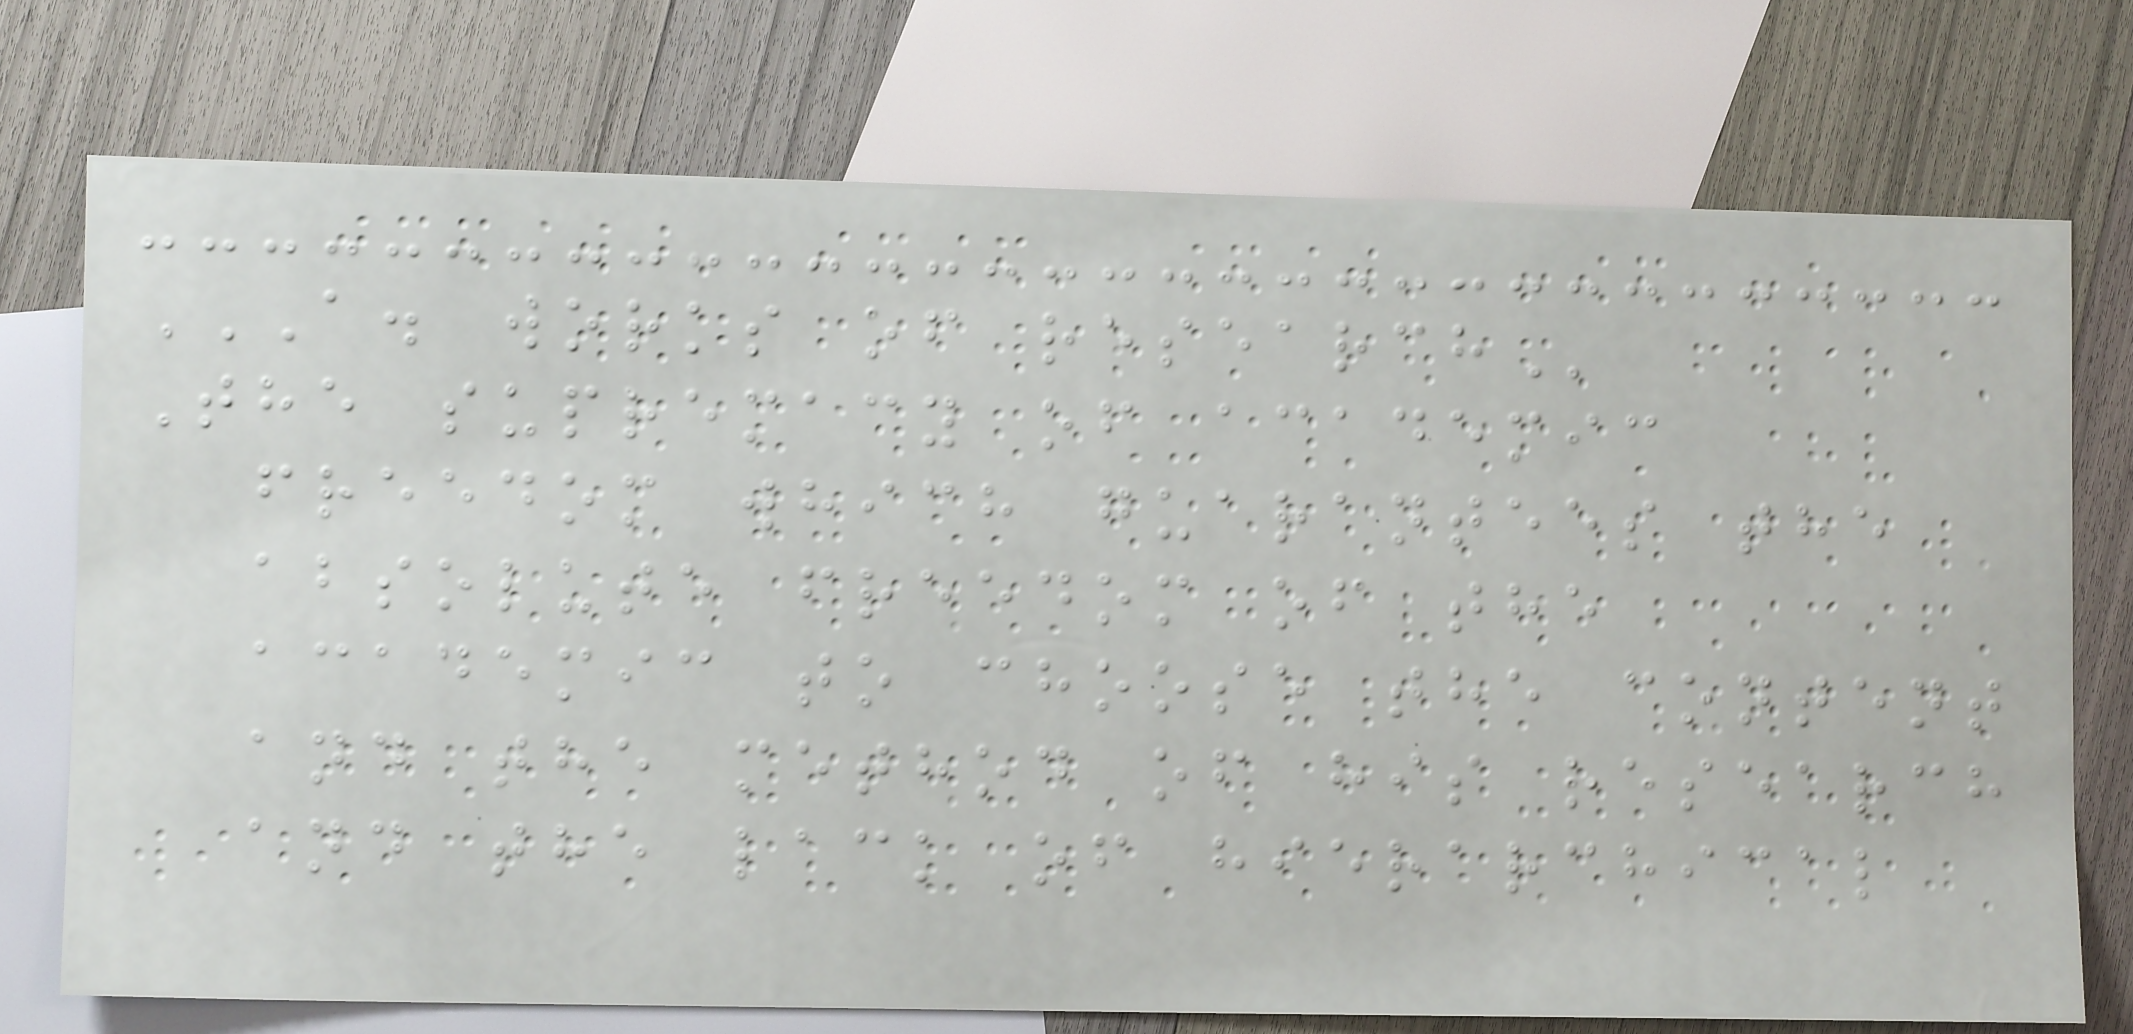A. WORKS OF RESEARCH
The supremacy of academic
freedom which guarantees the
absolute freedom of the
academic to choose the content
and the method of his research
and the lack of hierarchical
